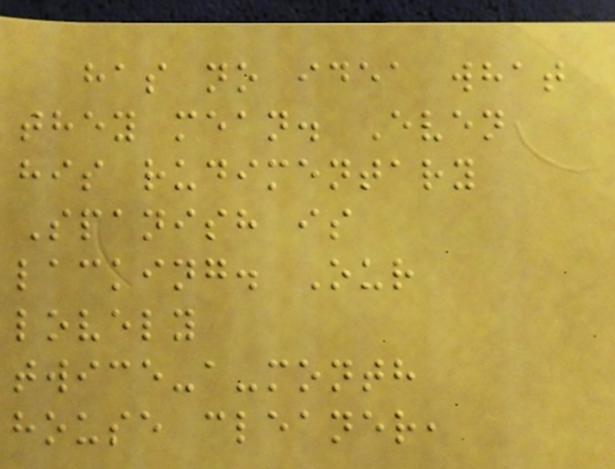has no idea what
they mean. Even
his rudimentary
Spanish is
lacking. Our
lovely
twice-a-month
house cleaner,
